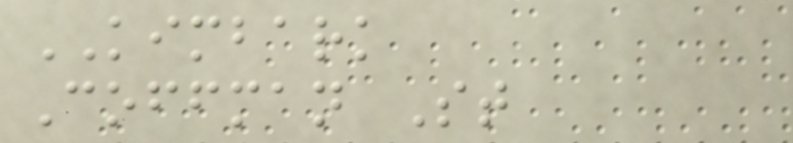KIMBARK
Coffman St
